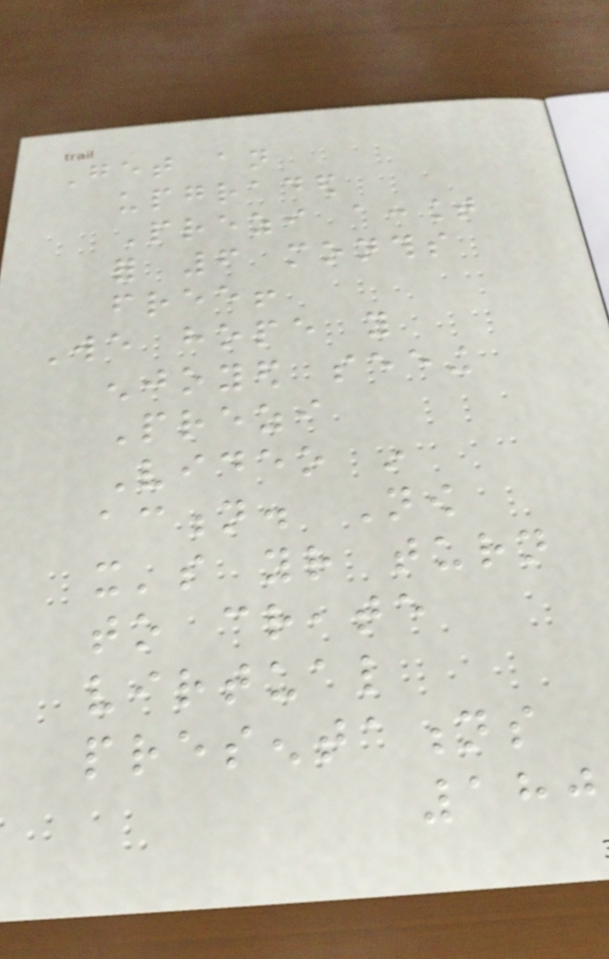Get an
upgraded
Prezi account
for 6 months
free!
We hope you
enjoyed seeing
Prezi
Video in
action. Now
it's your turn
to create
virtual
presentations
180
